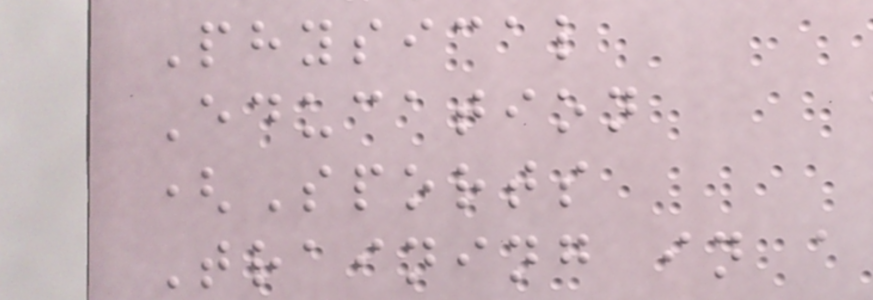Physical
Education
(Sports
Training in a
